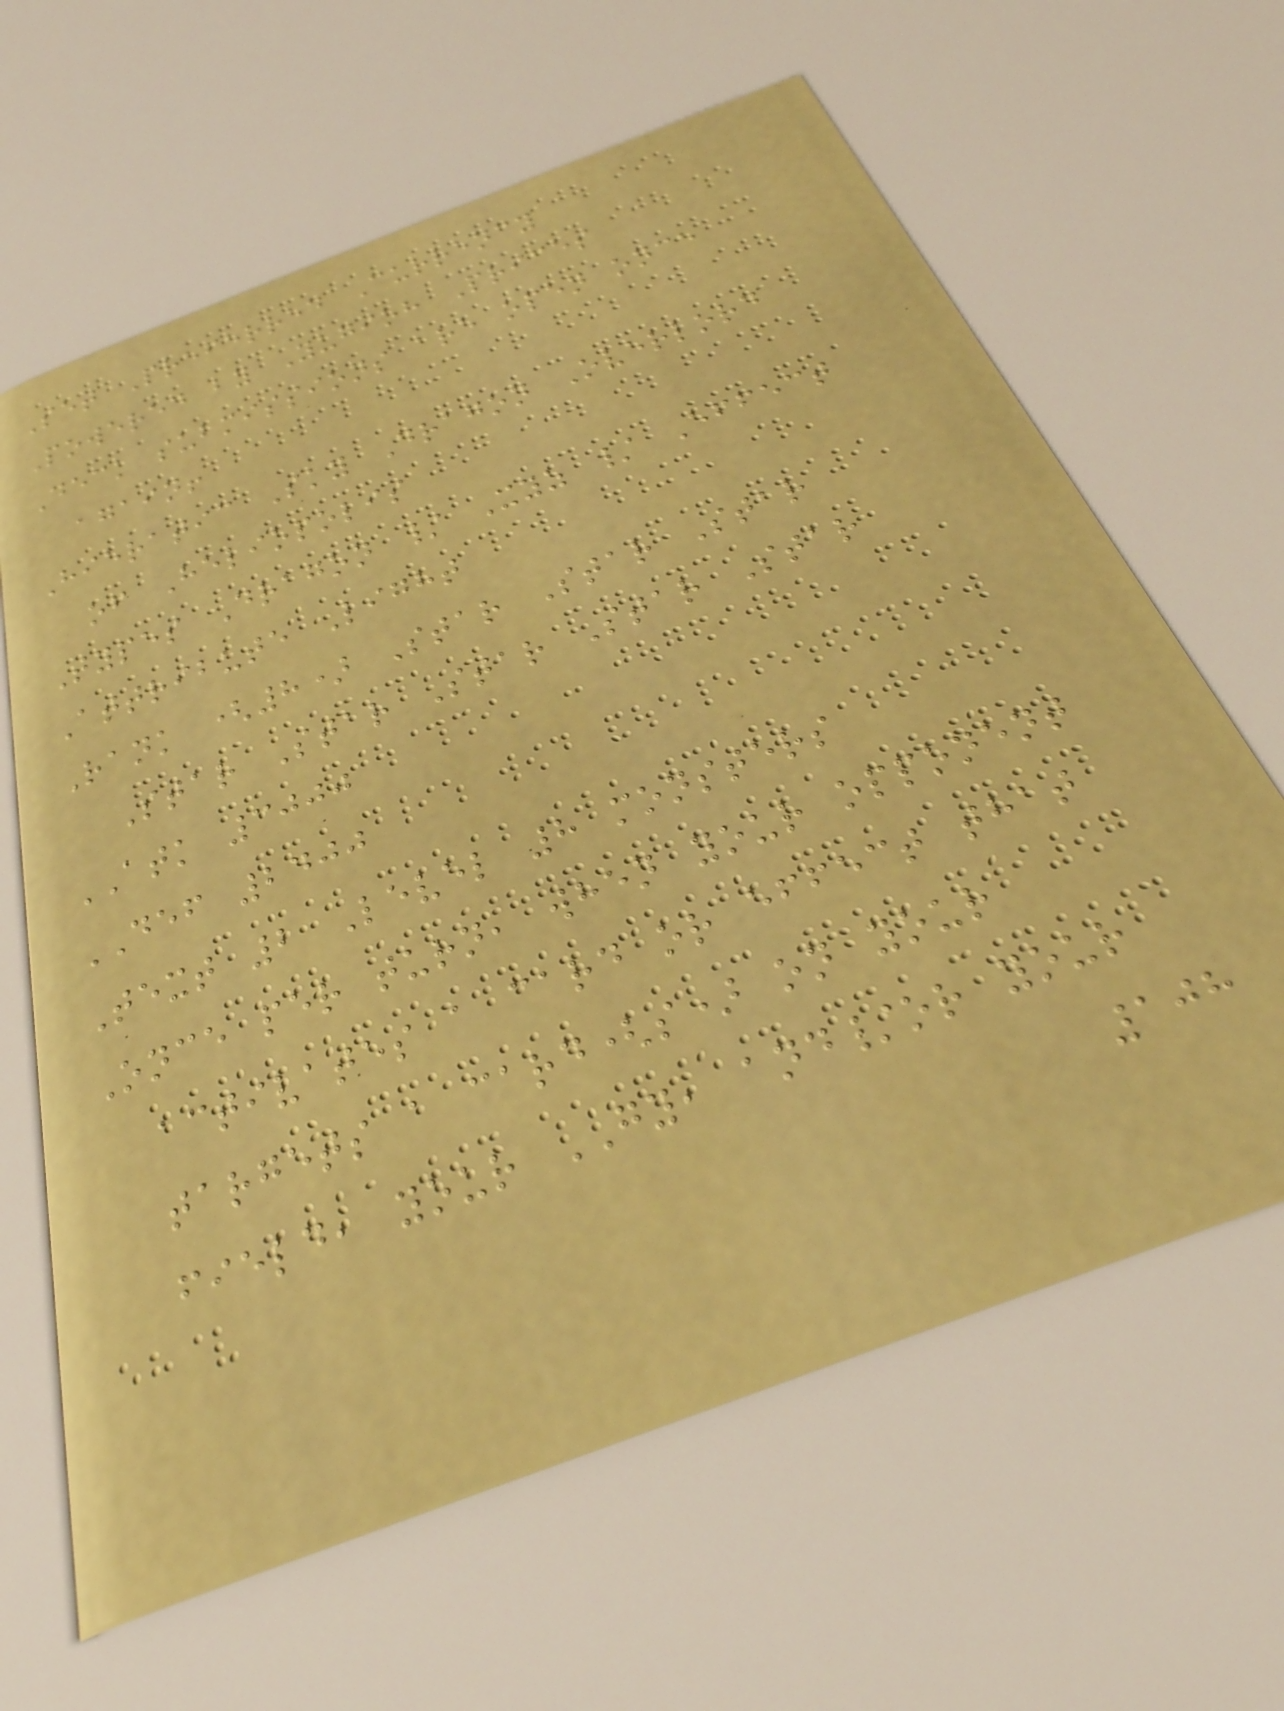Set Preferred Currency
Powered by Yugioh Prices
Deck submissions are open once
again!
Hieratic Sky Dragon Overlord
of Heliopolis
Types Dragon / Xyz / Effect
Attribute Light
Rank (8) Star Star Star
Star Star Star Star Star
ATK 3000
DEF 2400
Text 2 Level 8 monsters
Once per turn, when your opponent
activates a card or effect that
targets a card(s) on your
field, your GY, and/or your
108
